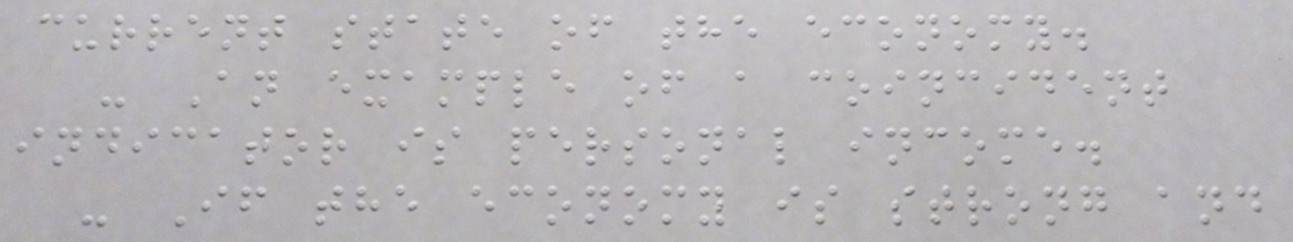current state of the economy.
- An example of a coincident
indicator is personal income.
- If the economy is strong and
